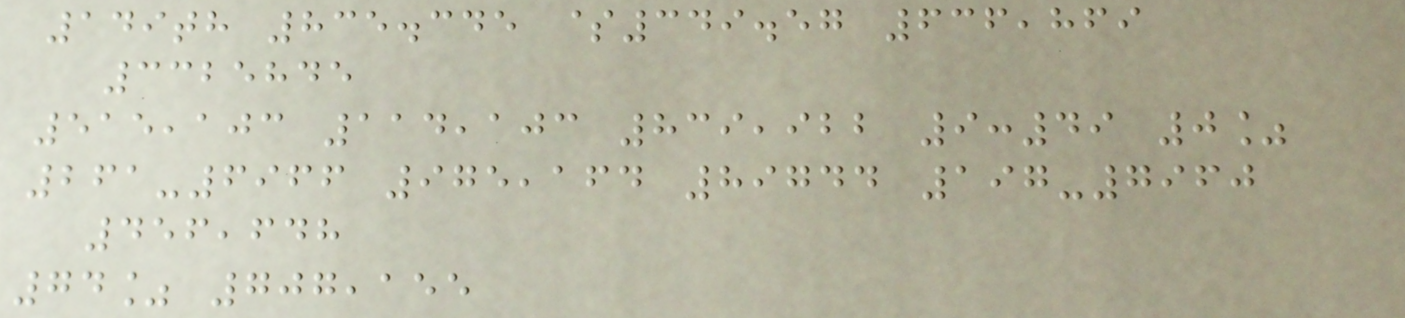149th 835.345 $349.57 636,869
3325845
515,103 114,103 839,922 9:49 0%
261-6966 975,164 89744 197-7960
456,648
74% 707,155
